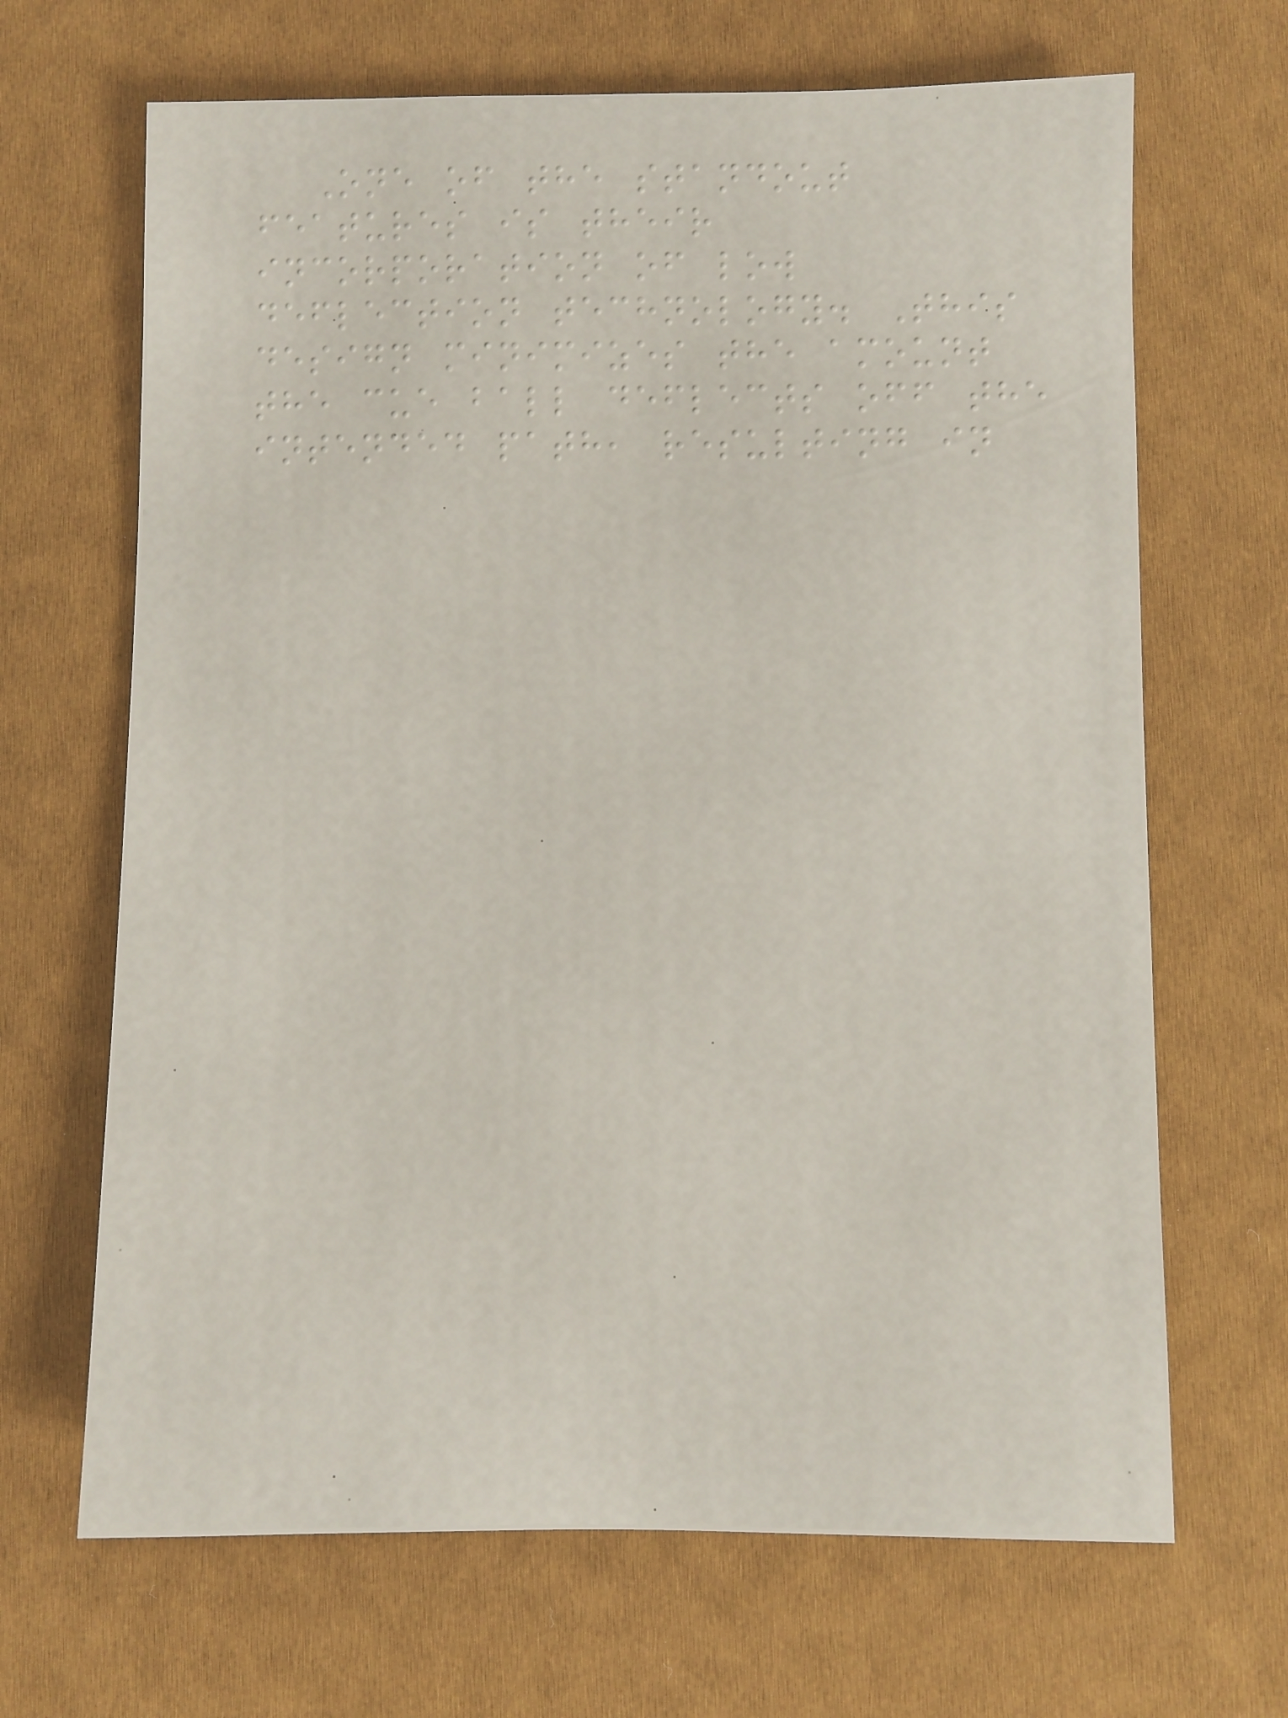One of the standout
features is their
incorporation of low
deflection technology. This
design minimizes the amount
the cue ball deflects off the
intended path, resulting in
